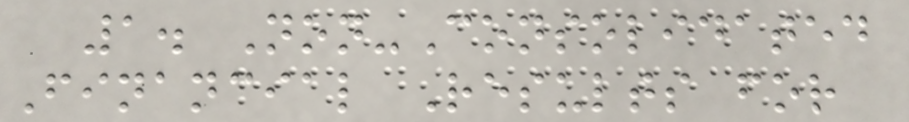1. Non-Consolidated
Financial Results for
